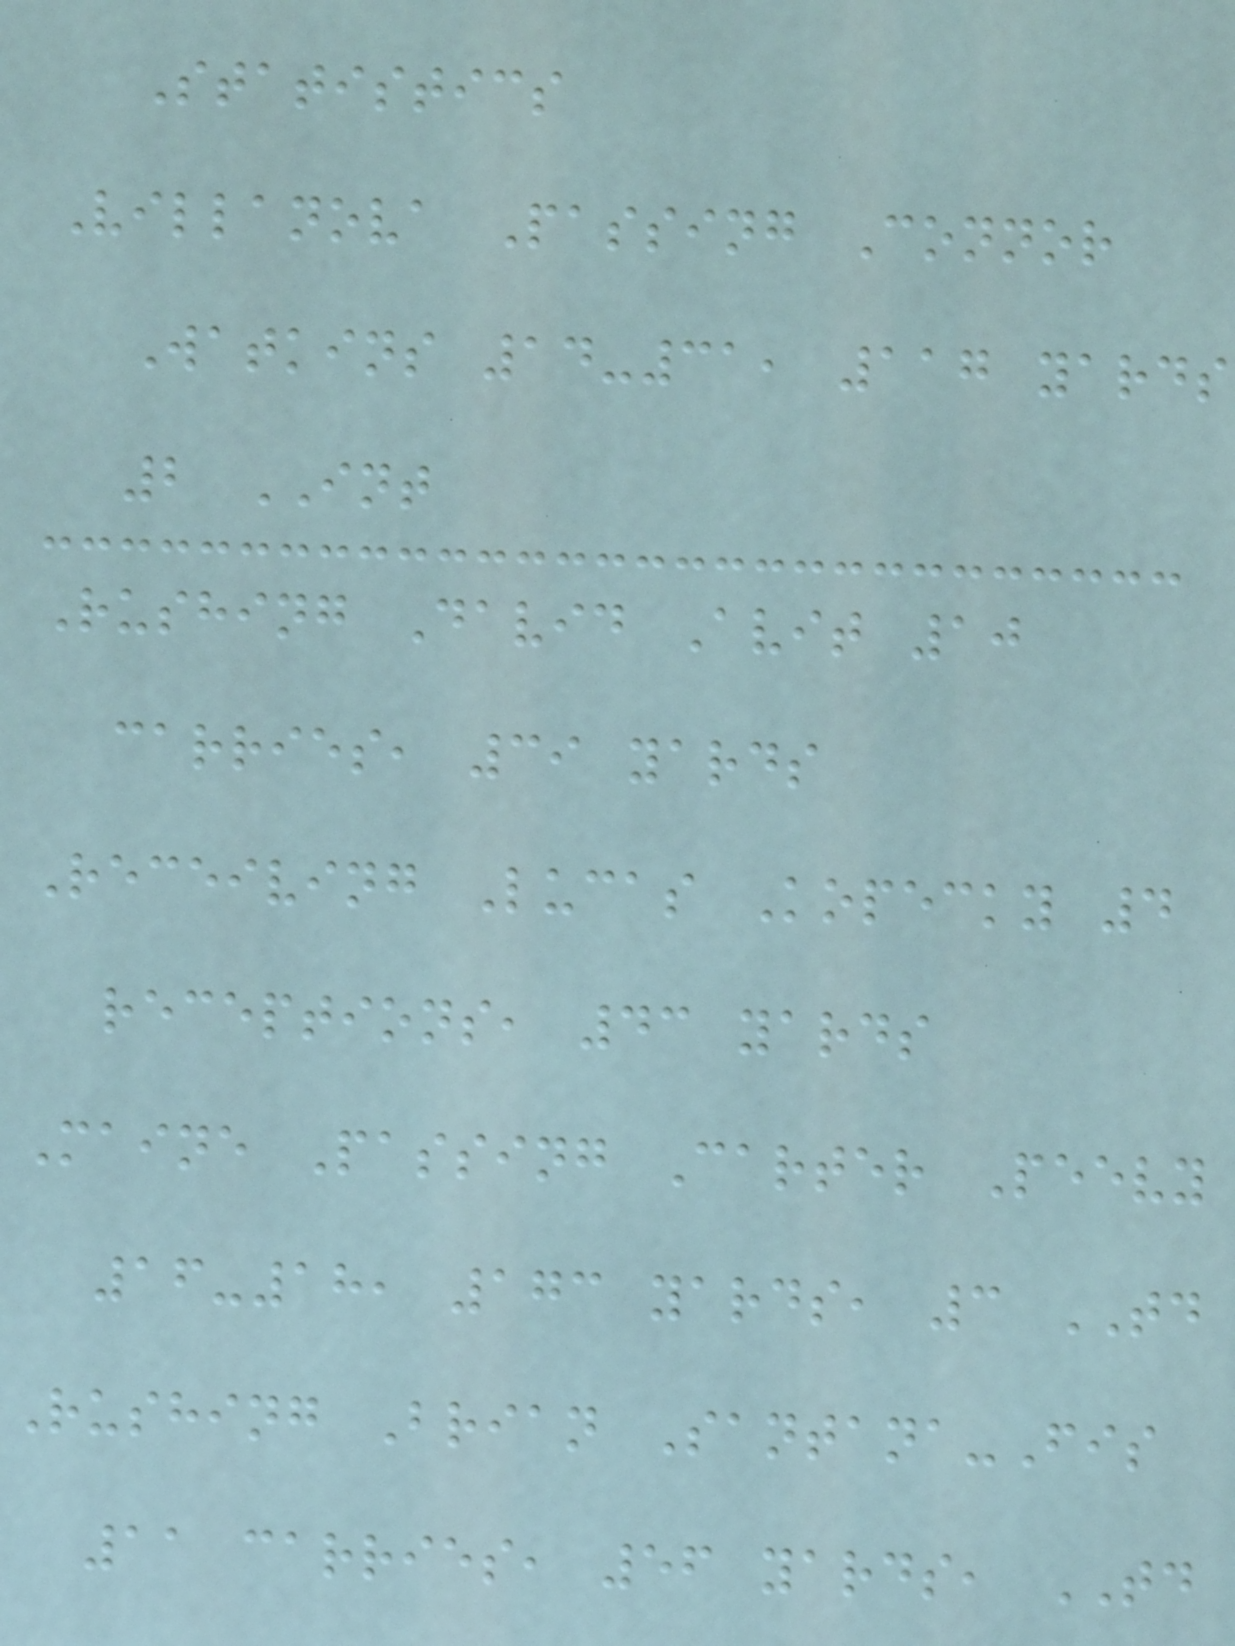Statistics
Villanova Passing Connor
Watkins 14-31, 117 yards
2 INT
Rushing David Avit 10
carries, 39 yards
Receiving Lucas Kopecky 4
receptions, 43 yards
Maine Passing Carter Peevy
16-18, 173 yards, 3 TD
Rushing Brian Santana-Fis
11 carries, 56 yards, TD
